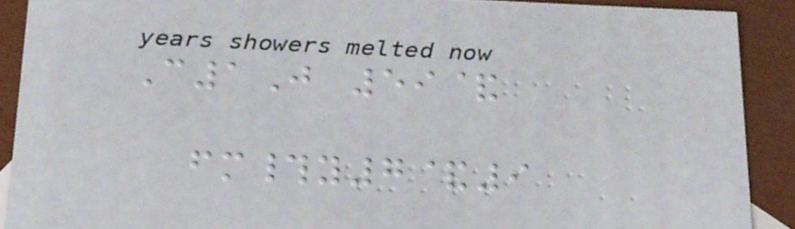C1J 59&
fm#y7&9
